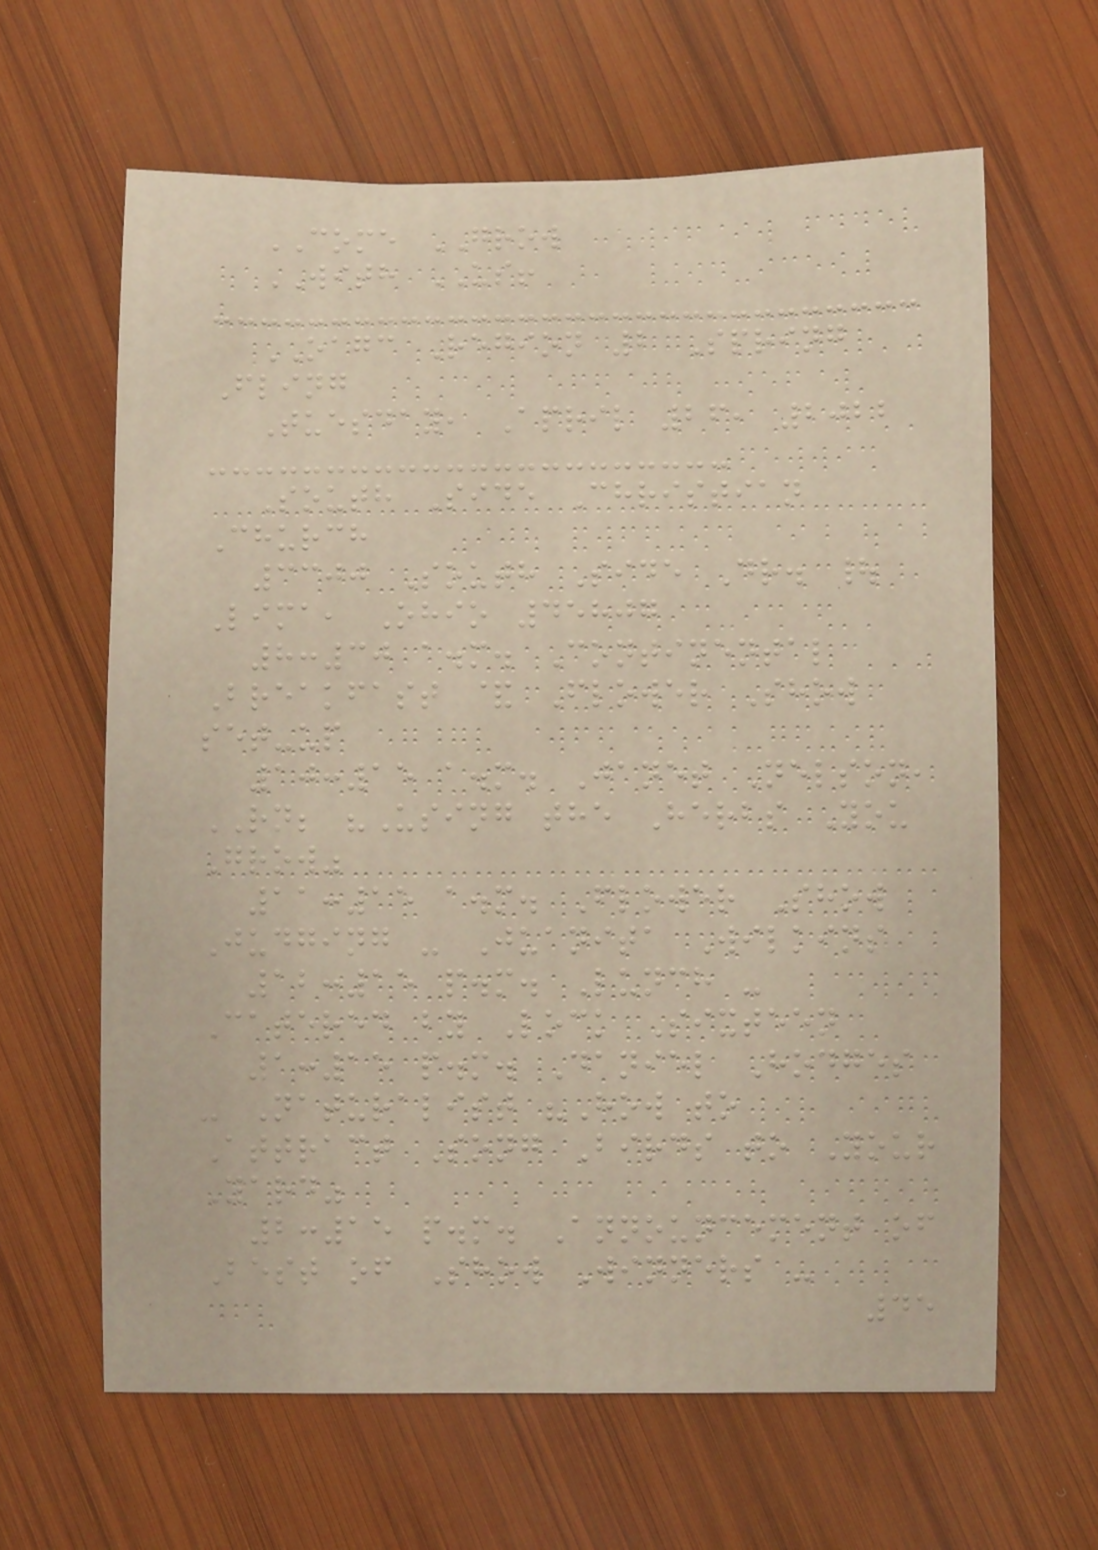COME GROW
WITH US!
OAGC Region 2 Spring
Fling
Tuesday, April 26, 2022
South Side Christian
Church
3300 South Side Dr. |
Lima, Ohio 45807
8:30 a.m. Continental
Breakfast & Flower Show
set-up
10:15 a.m. Janet Nelson,
RN; "Using the Herbs You
Grow"
11:15 a.m. Flower Show
Judging - Juanita Wilkins
12:15 p.m. Lunch -
Catered by Lock Sixteen
1:15 p.m. Daniel Hodges
- Naturalist "How to
Attract Song Birds to Your
Yard"
2:15 p.m. Announcement of
Best of Show Winners -
45
